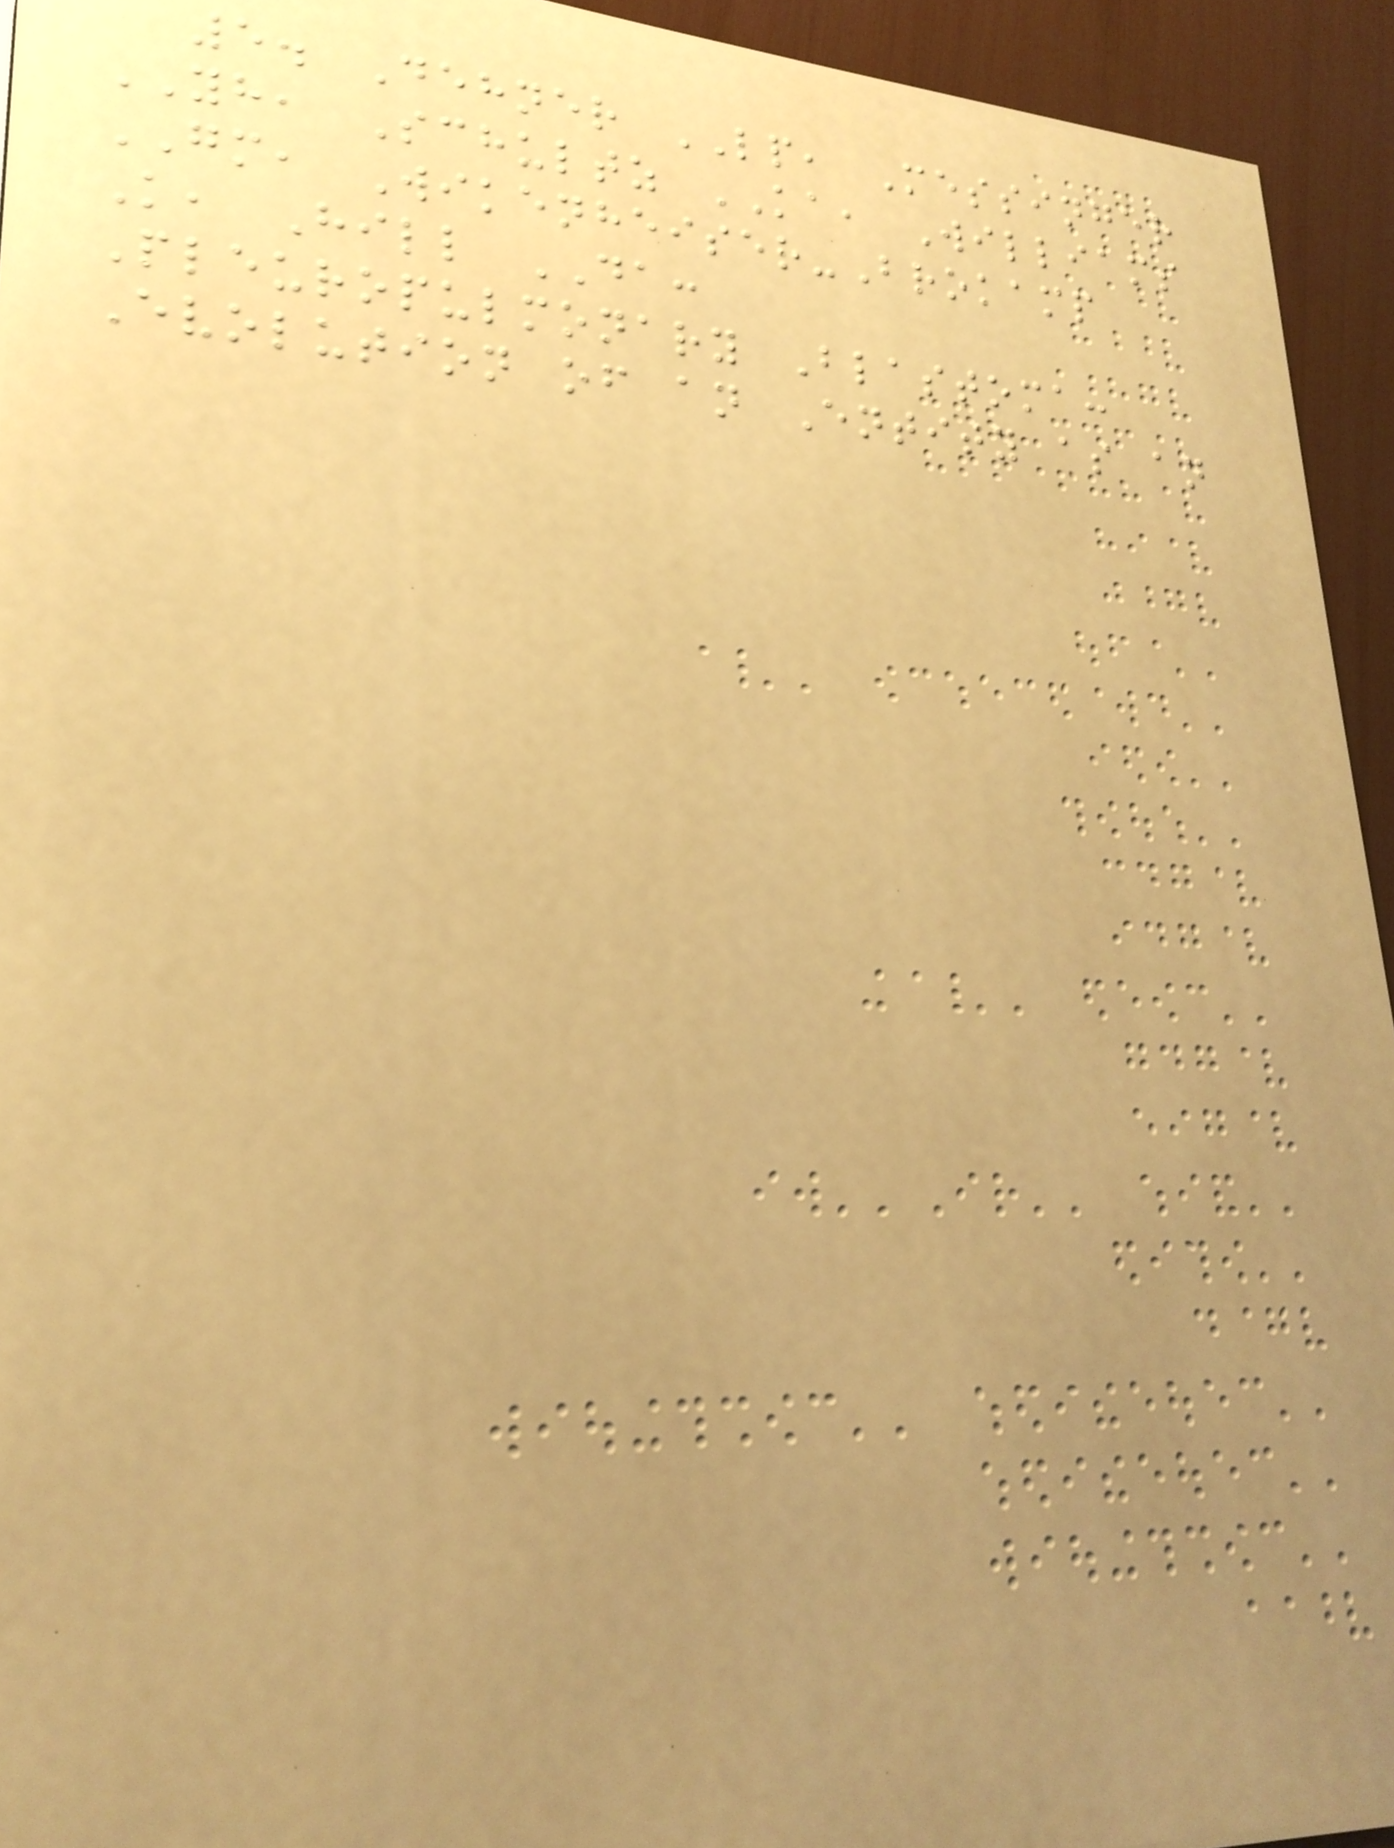5. Dehner LP, Messinger
YH, Schultz KA, Williams
GM, Wikenheiser-Brokamp
K, Hill DA:
Pleuropulmonary Blastoma:
Evolution of an Entity as an
